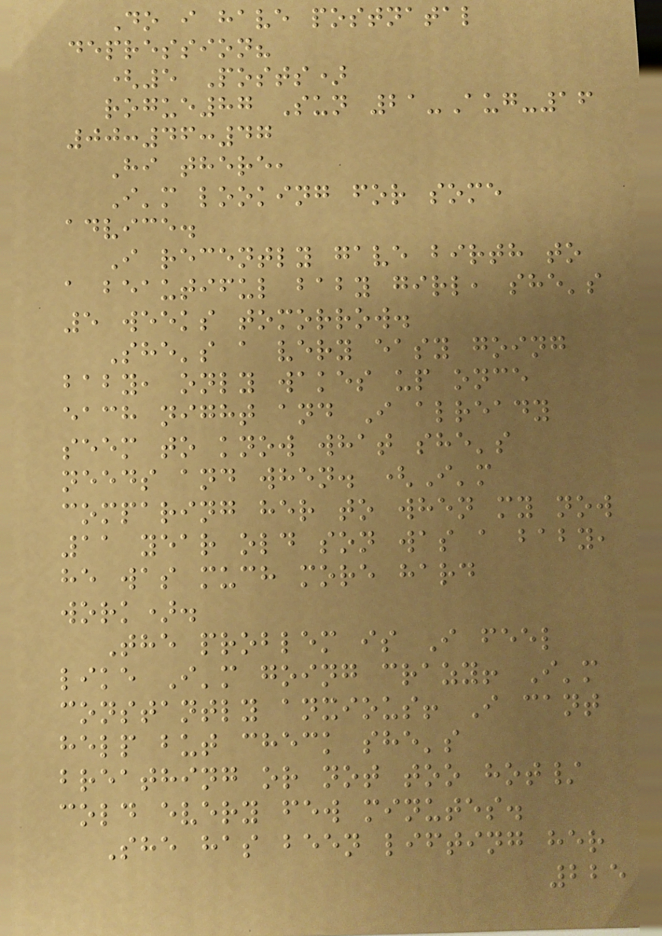Do i have postnatal
depression?
(5 Posts)
rogue87 Sun 21-Aug-16
00:46:47
Hi there,
I'm looking for some
advice.
I recently gave birth to
a beautiful baby girl, she's
5 weeks tomorrow.
She's a very easy going
baby, only wakes up once
each night and I already
seem to know what she's
needs and when. (I'm
comparing her to when my now
11 year old son was a baby,
he was much more hard
work).
The problem is I feel
like I'm going crazy! I'm
constantly anxious! I cant
help but check she's
breathing or not too hot/
cold every few minutes.
She has been lifting her
225
